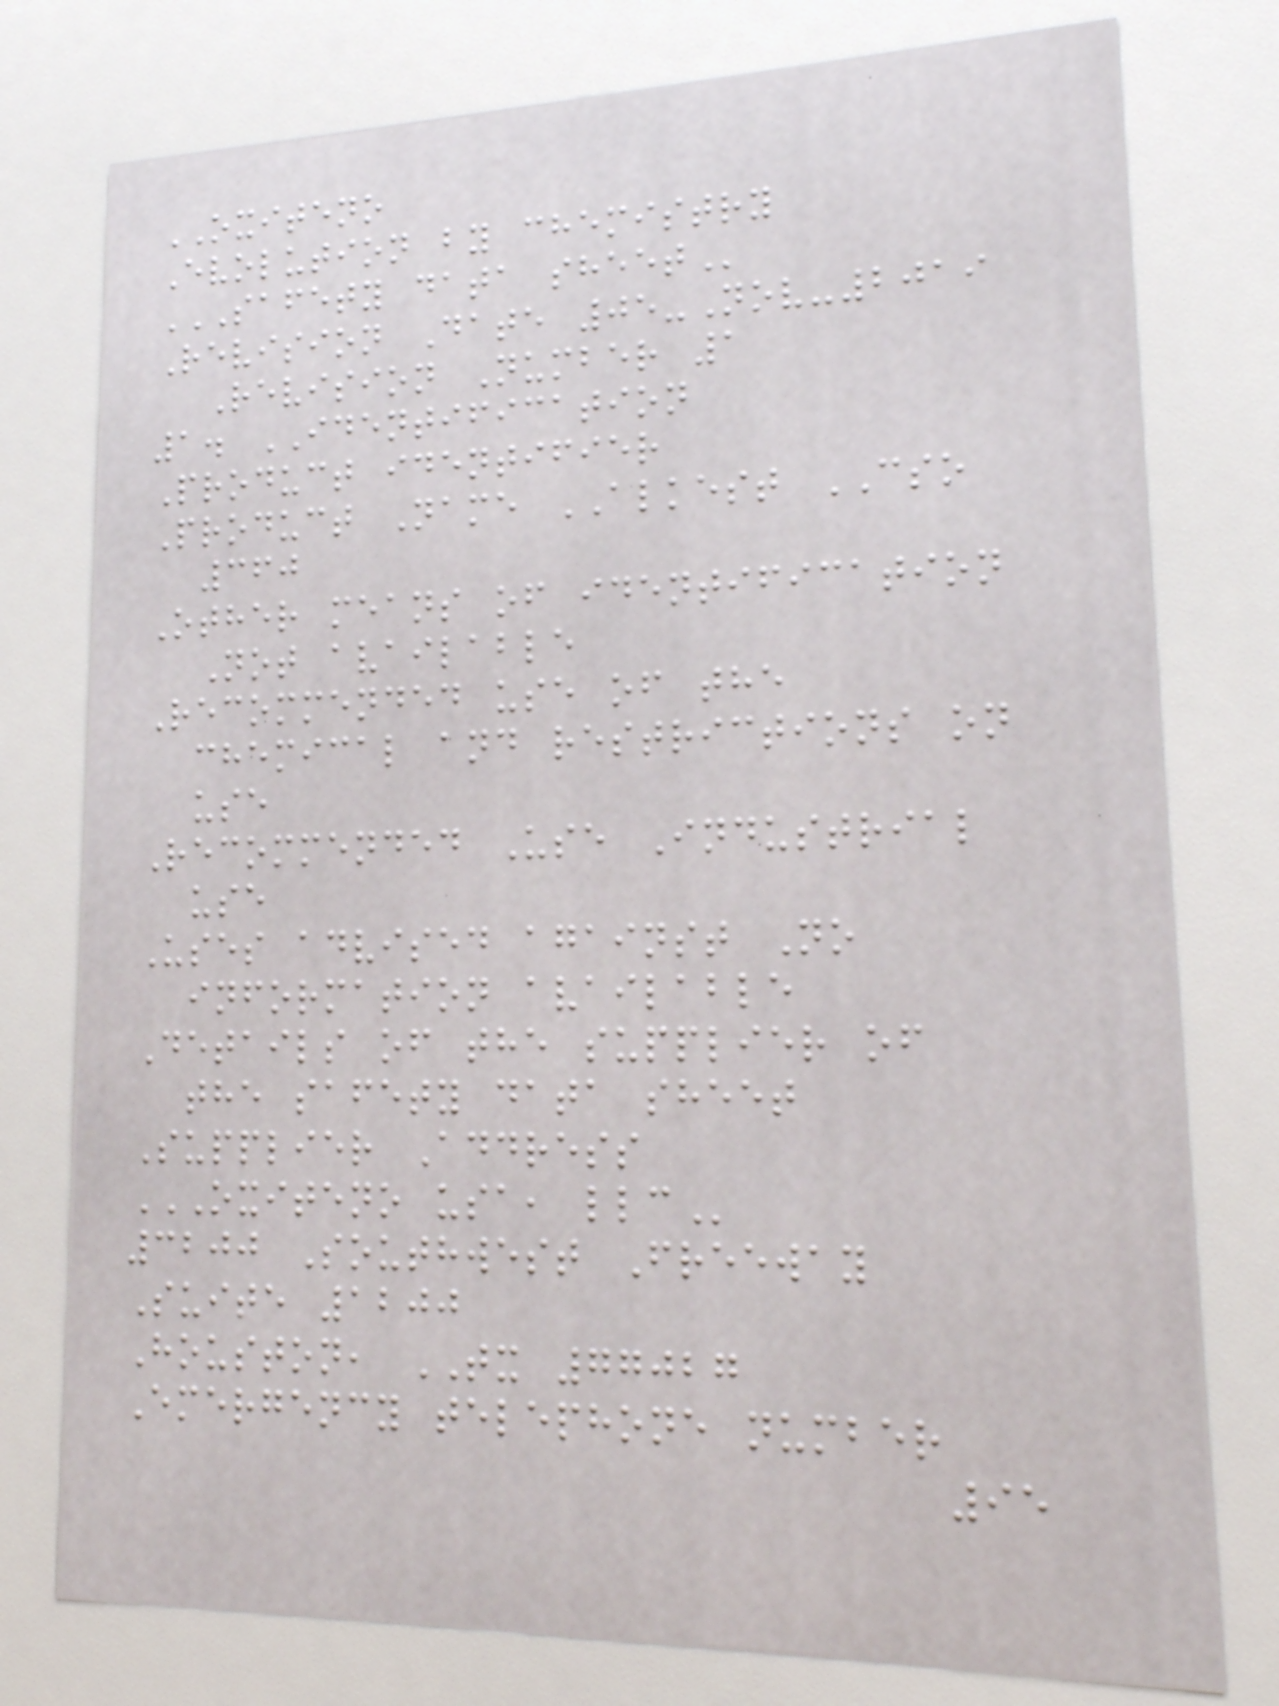OXITENO
Evolution by chemistry
SAFETY DATA SHEET
Revision Date 05-Nov-2019
Revision Number 1
1. IDENTIFICATION
Product identifier
Product Name ALKEST CSO
360
Other means of identification
Not available
Recommended use of the
chemical and restrictions on
use
Recommended Use Industrial
use
Uses advised against No
information available
Details of the supplier of
the safety data sheet
Supplier Address
OXITENO USA, LLC
3200 Southwest Freeway
Suite 1200
Houston, TX 77027
Emergency telephone number
95
